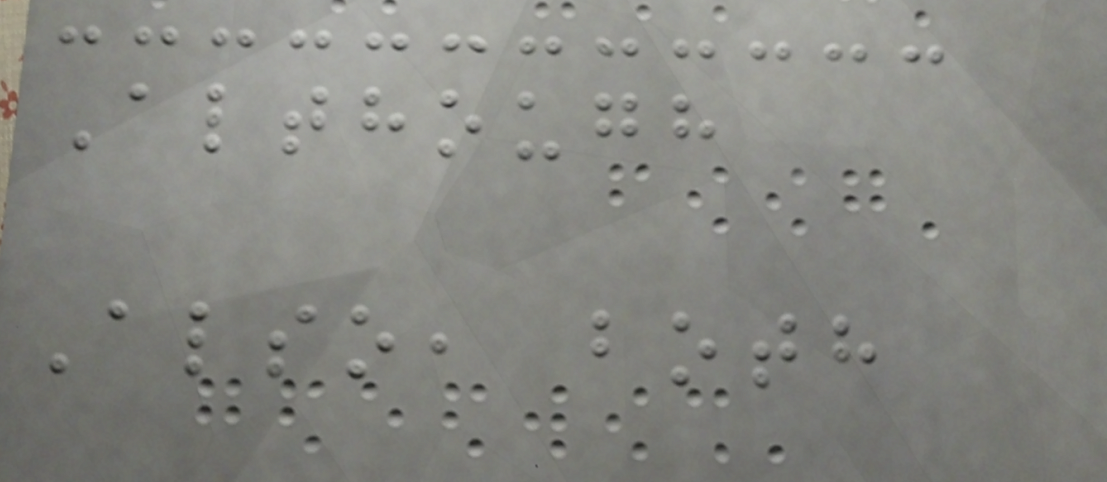Although
Also, both
